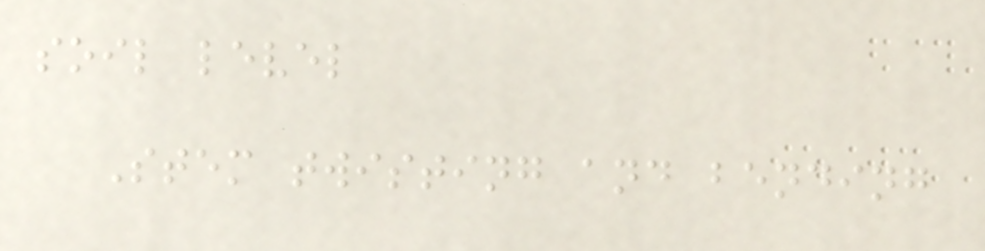soil level
Stem twisting and bending
